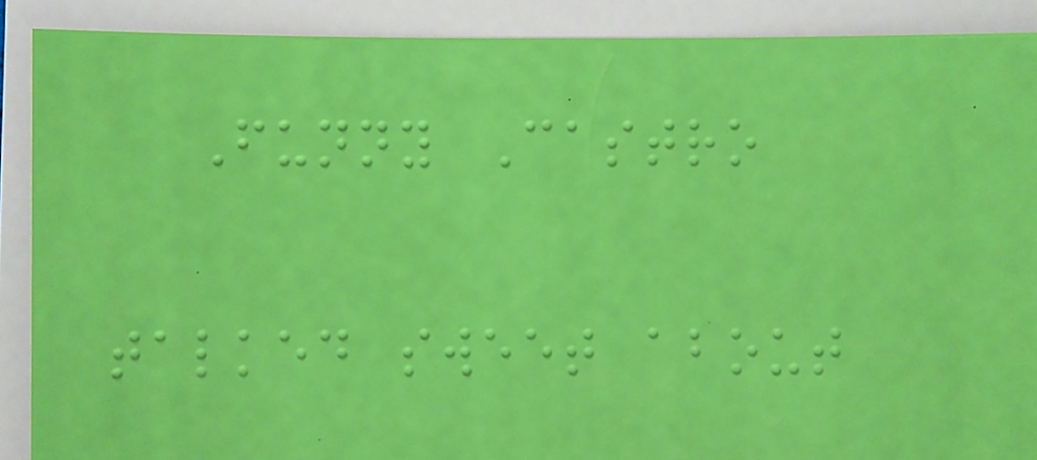Funny Castro
talked sweet about
